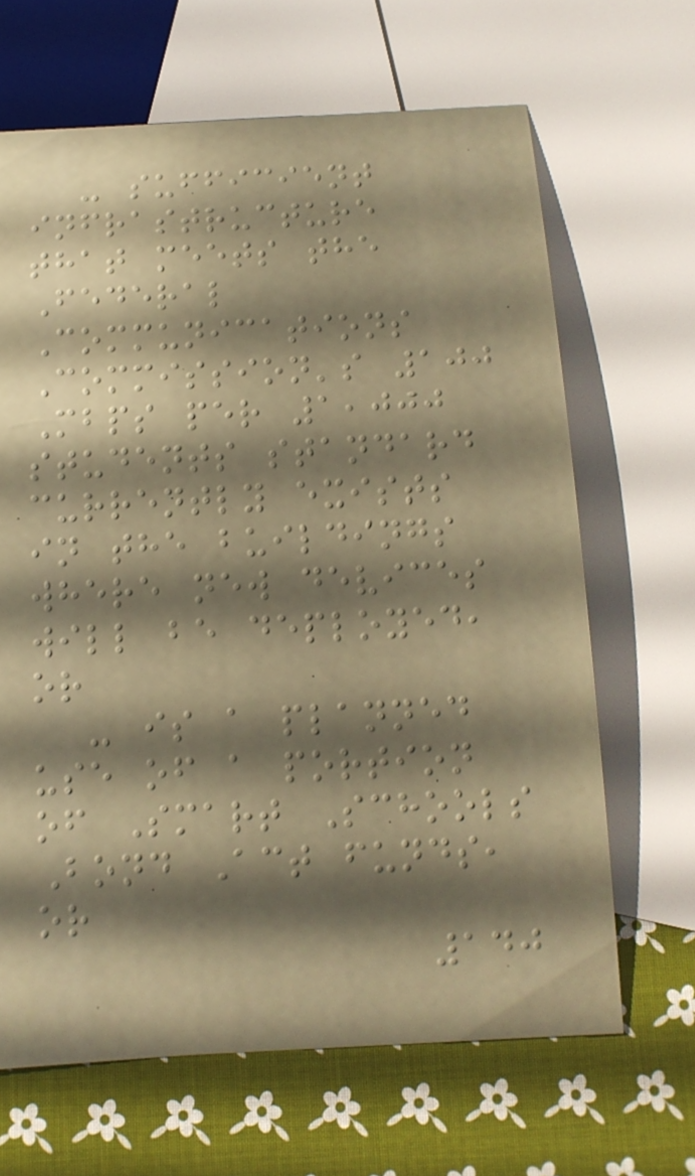- sufficient
infrastructure
that meets the
Federal
Communications
Commission's 100
Mbps per 1,000
students standard
currently exists
in the buildings
where new devices
will be deployed,
or
- is a planned
use of a portion
of Smart Schools
Bond Act funds,
or
140
